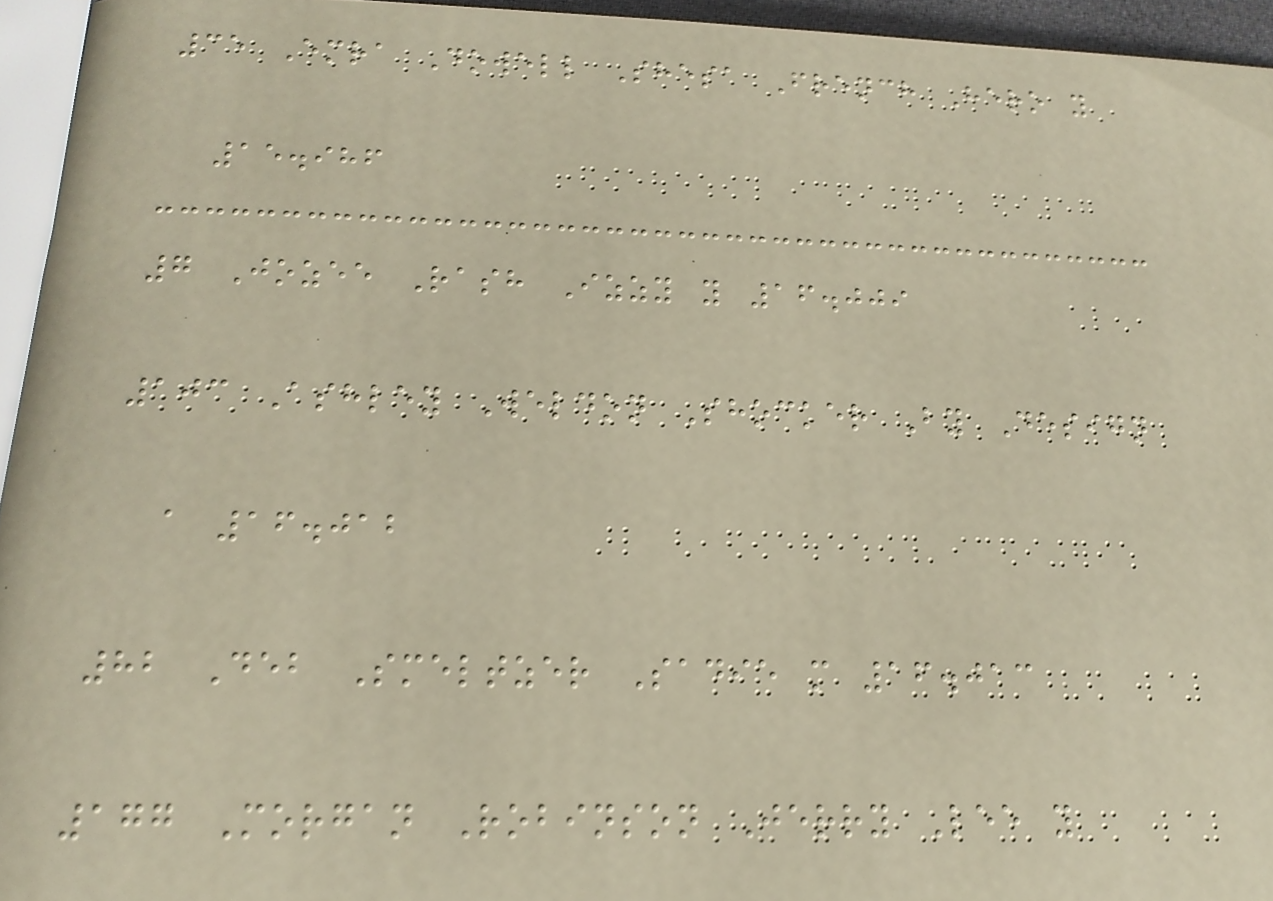35 Emra Dowell Shesa French Hero y
15.986
7 Jozee Rash Izzy y 16.009
103 Ashley Weldon Shocker By Design
a 16.012
82 Deb Smeltzer Sadie m 16.013
177 Morgan Robinson Jerry Lee y
